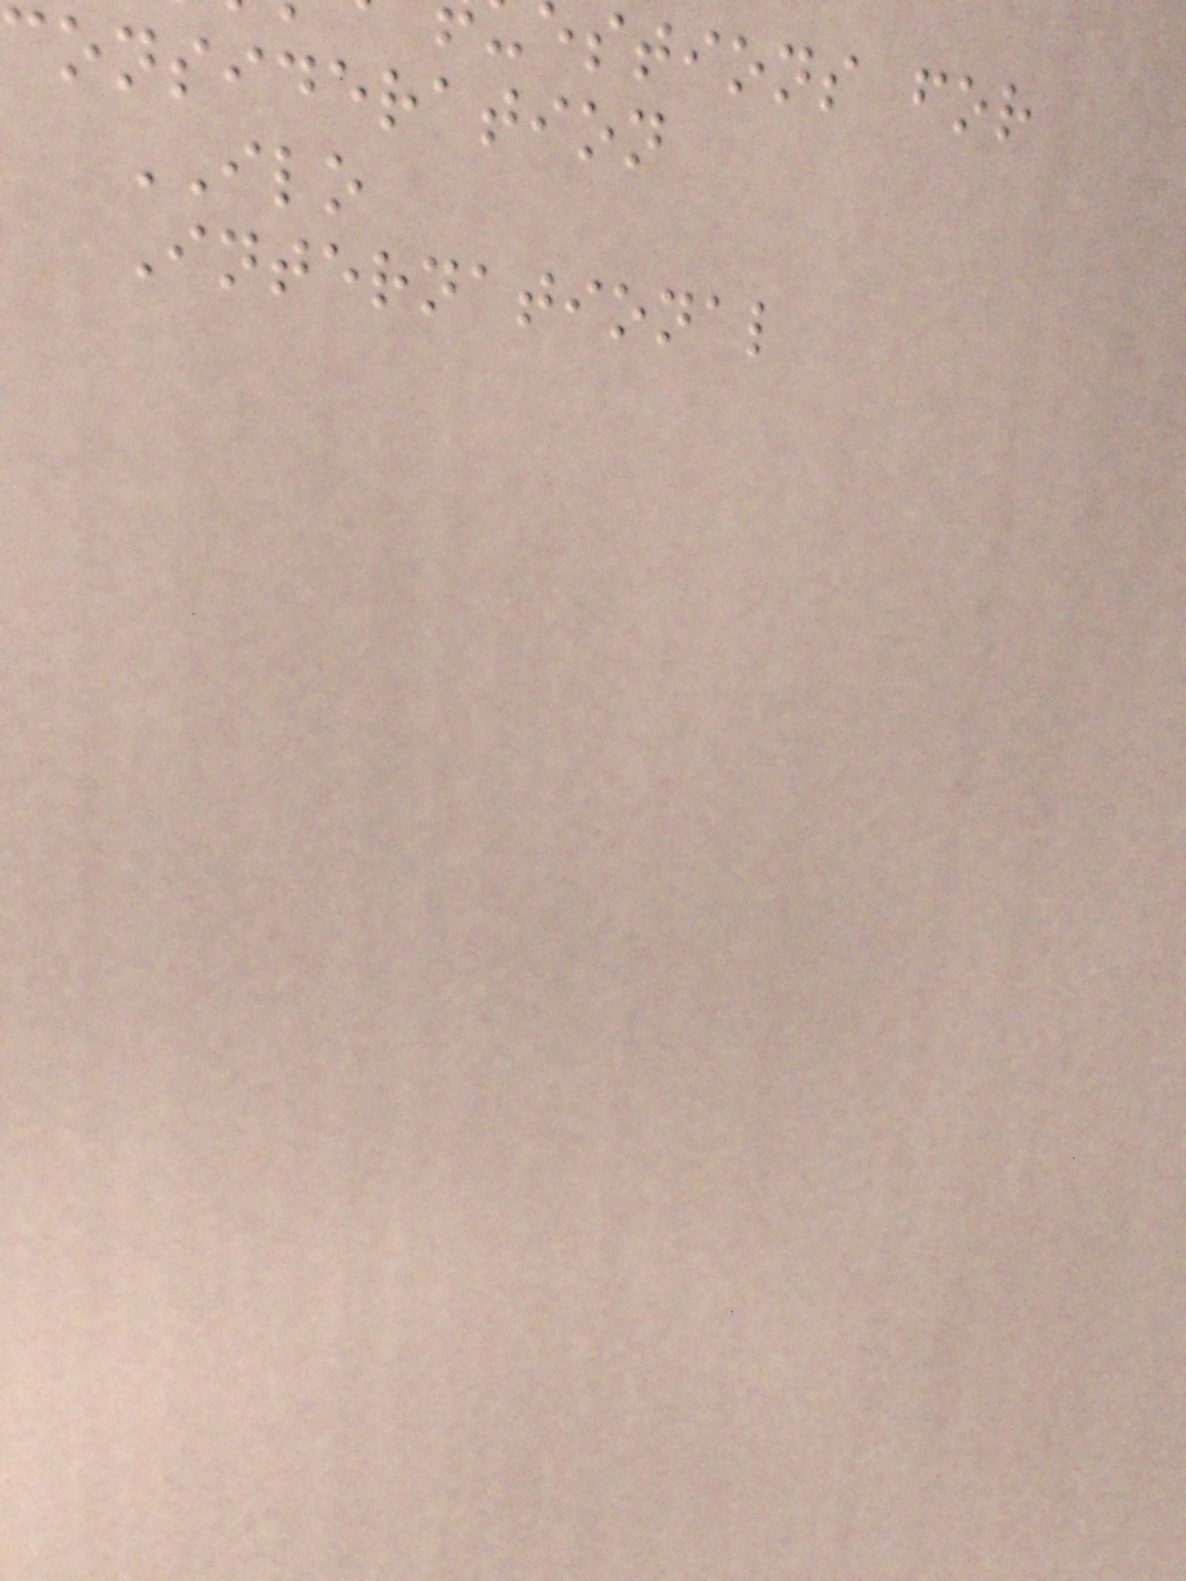stions for
consideration
ILO
International
